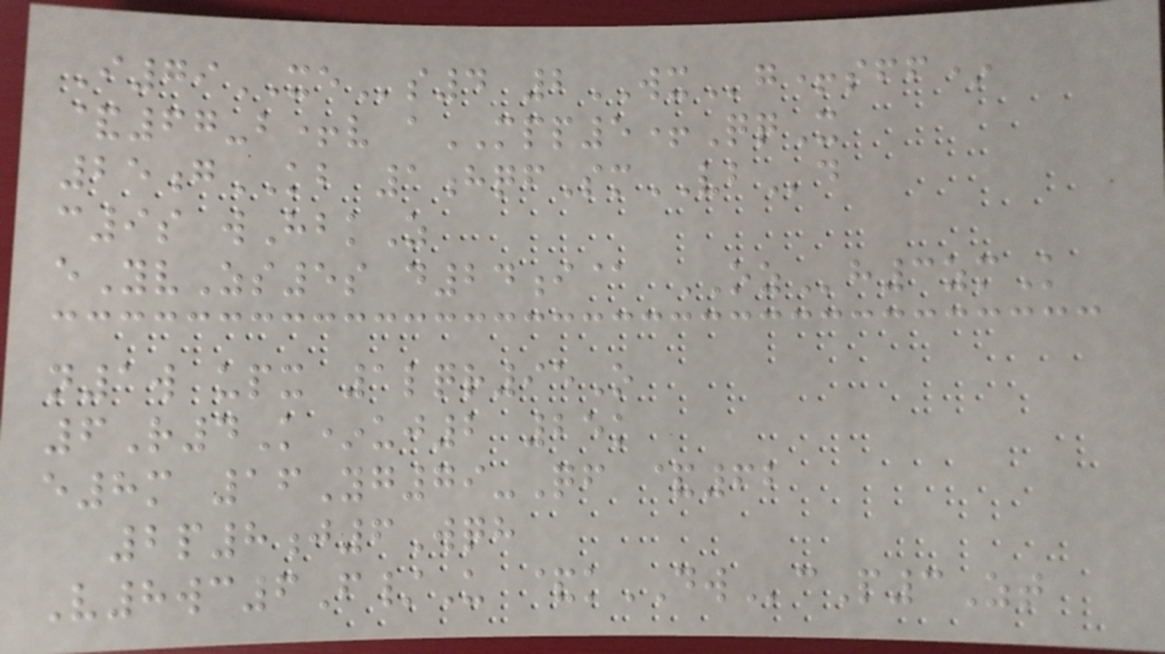I79XEs4 2WXg+sff*
&67-b+v aMPP5+QqX
25gKB 1hqfSmVBd
c9s wHbkZ
eYvZs5s d24i@ OZh3zmK
n1w upx 1lqr95O
6R4K*uj2 25k
e8m 16Yg79-Qf &62
2p8j6Wqh
V8wc6F/U &kDWcP3Zt
